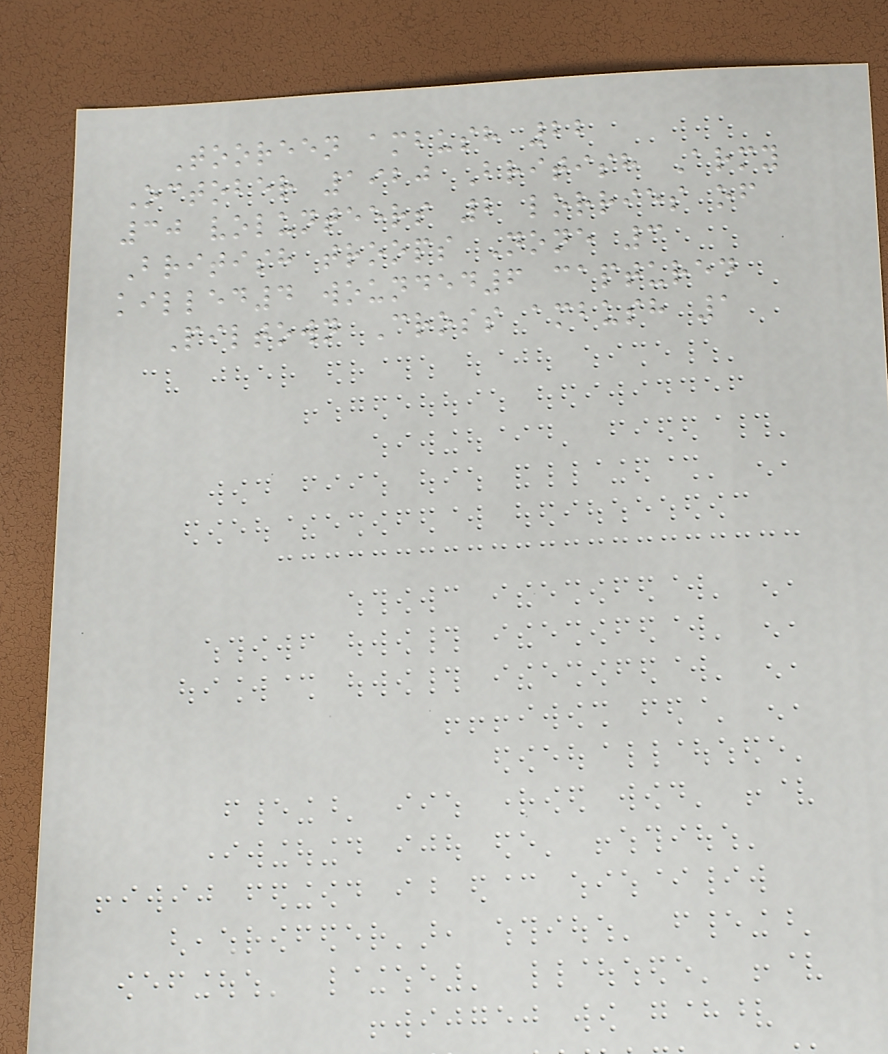Tooreen ambush 22
October 1920 British Army
30 volunteers 2 lorries of
British troops None 3
killed4 wounded6 captured
Piltown Cross ambush 1
